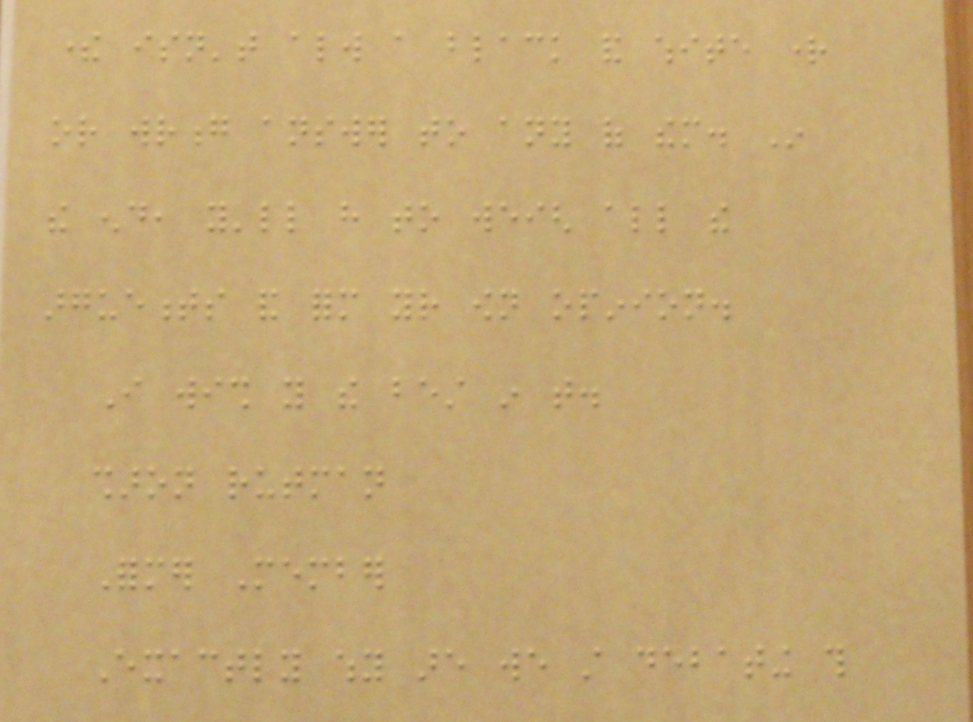there isn't always a black and white right
or wrong answer to any of them. In
the end, you'll have to weigh all the
arguements and form your own opinion.
I wish you the best in that.
sharon rutman
Former Member
Exactly why are we still debating this
